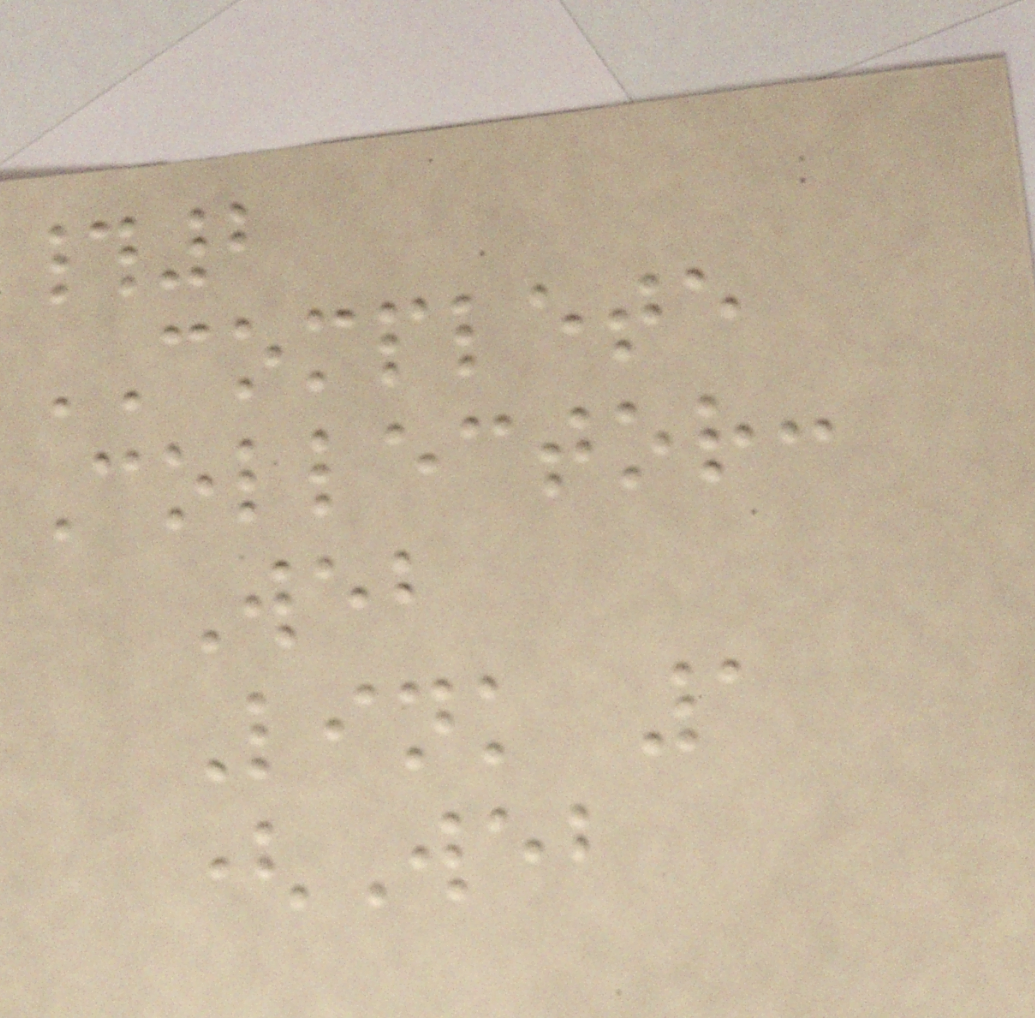#2
COMPLETE
Collector:
Web
Link 1
(Web
